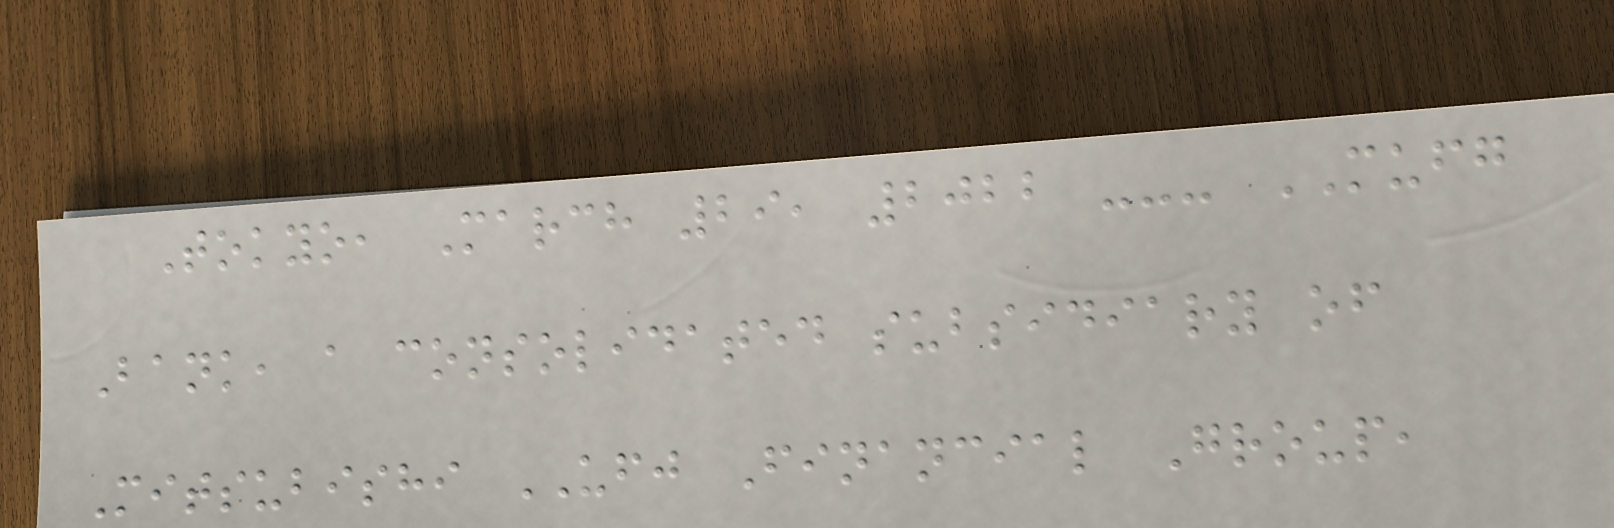Tokyo, March 29, 2022 --- MUFG
Bank, a consolidated subsidiary of
Mitsubishi UFJ Financial Group,
